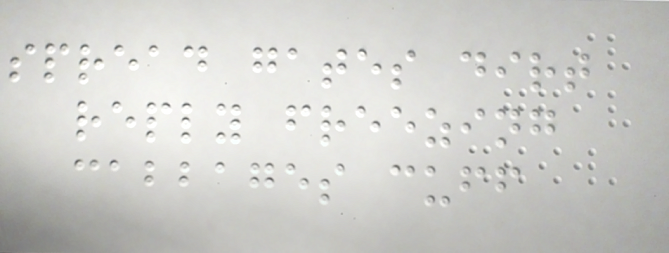spread gates dirt
reply freezing
cabbages cuff
